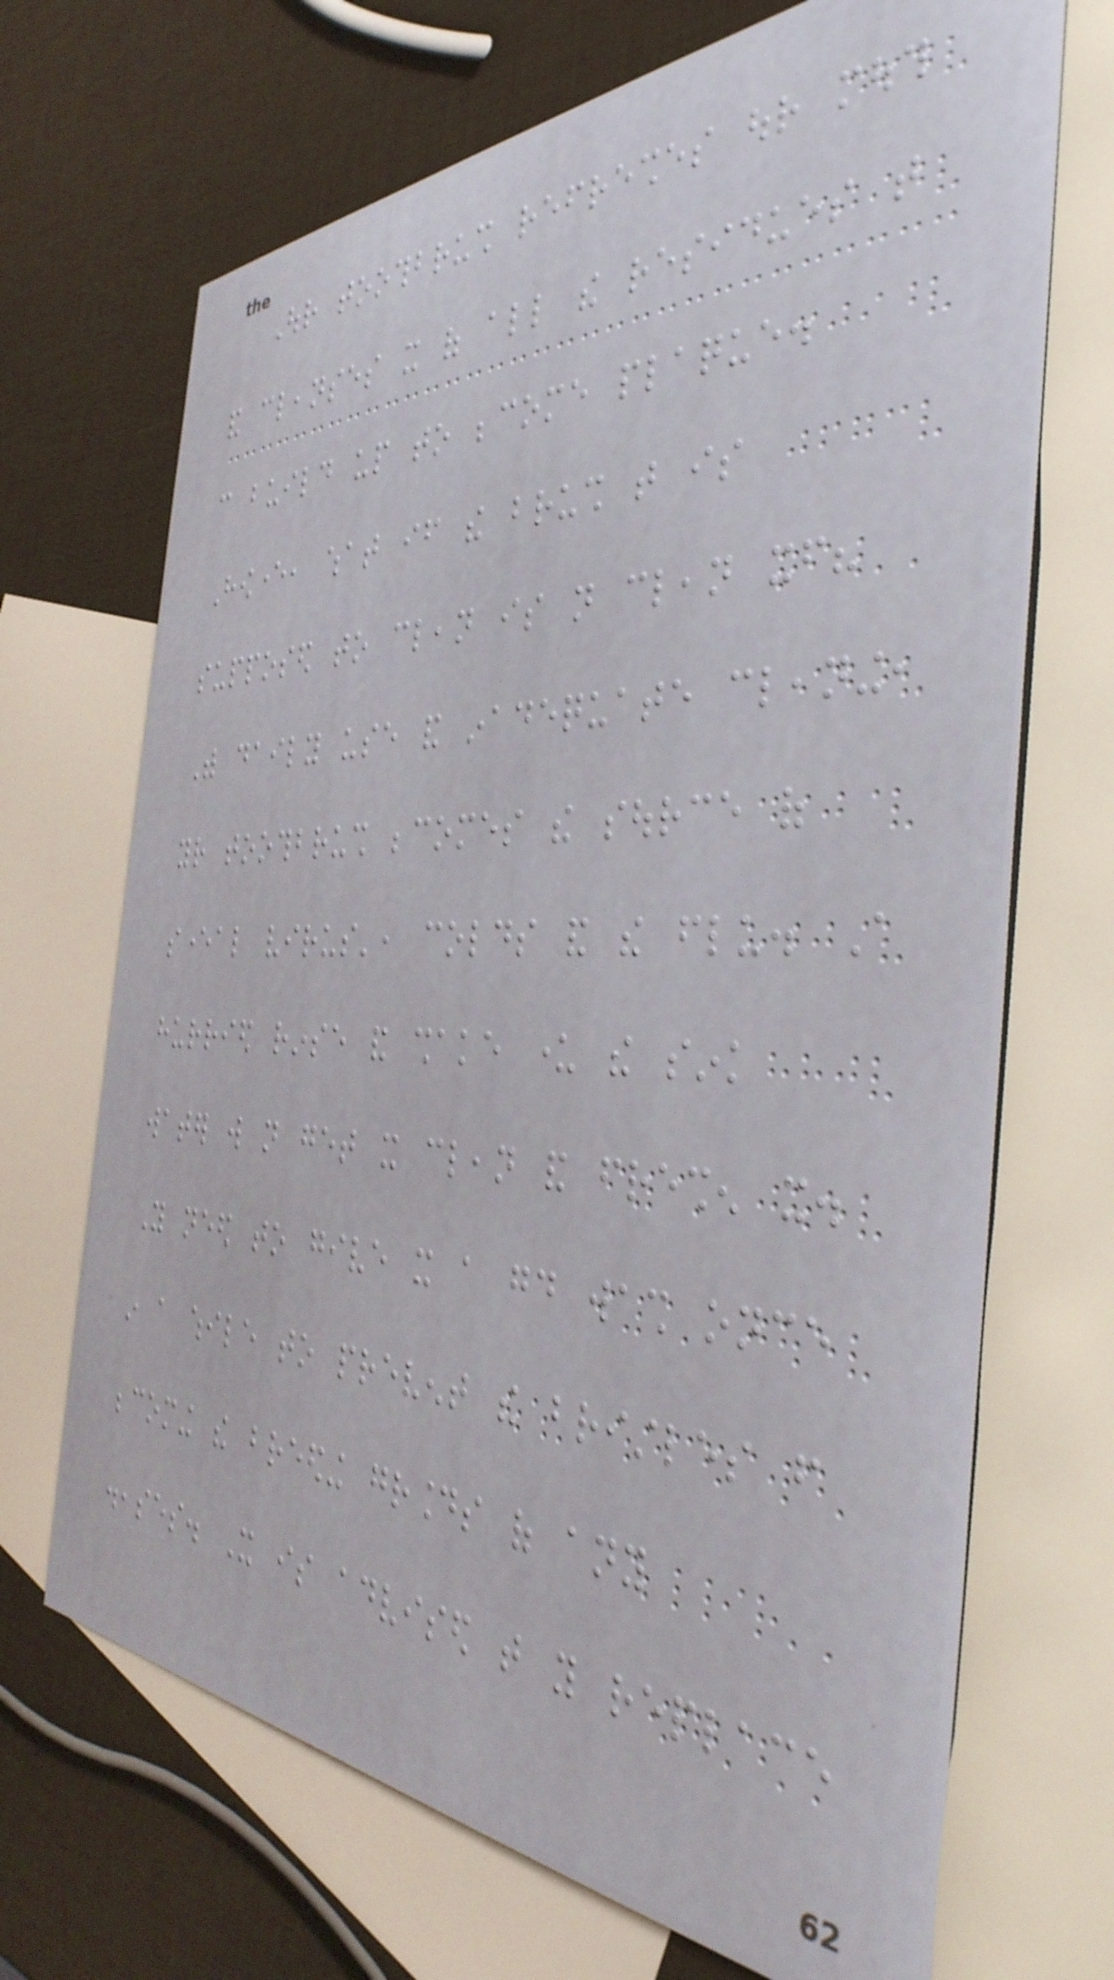Our toothbrush refreshes our mouth
and cleanses it of all the residues that
can build up to become plaque.
However, what if the brush that is
supposed to clean is not clean itself?
With daily use and inadequate cleaning,
your toothbrush becomes the source of
several virus', colds and the flu. A
hurried rinse and shake under the sink
water will not get it clean and freshen it.
You need to give it a good wash once
in a while to prevent the bristles from
becoming the breeding grounds of any
diseases. It is advised that you replace
